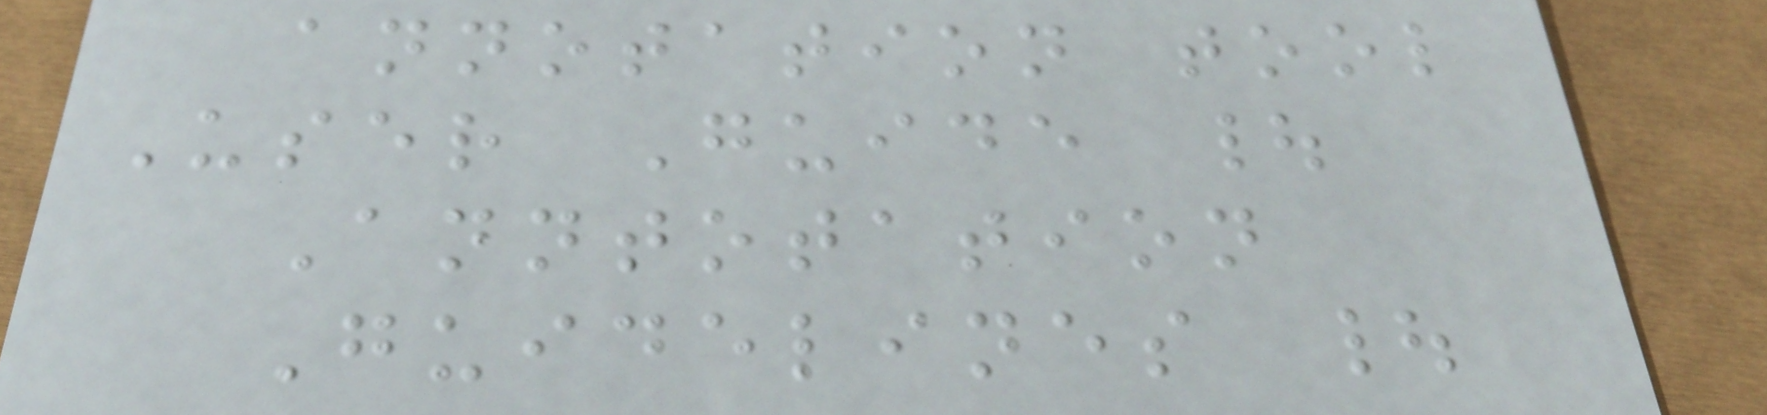annotation tool
User Guide |
Anntotation
Guidelines |
